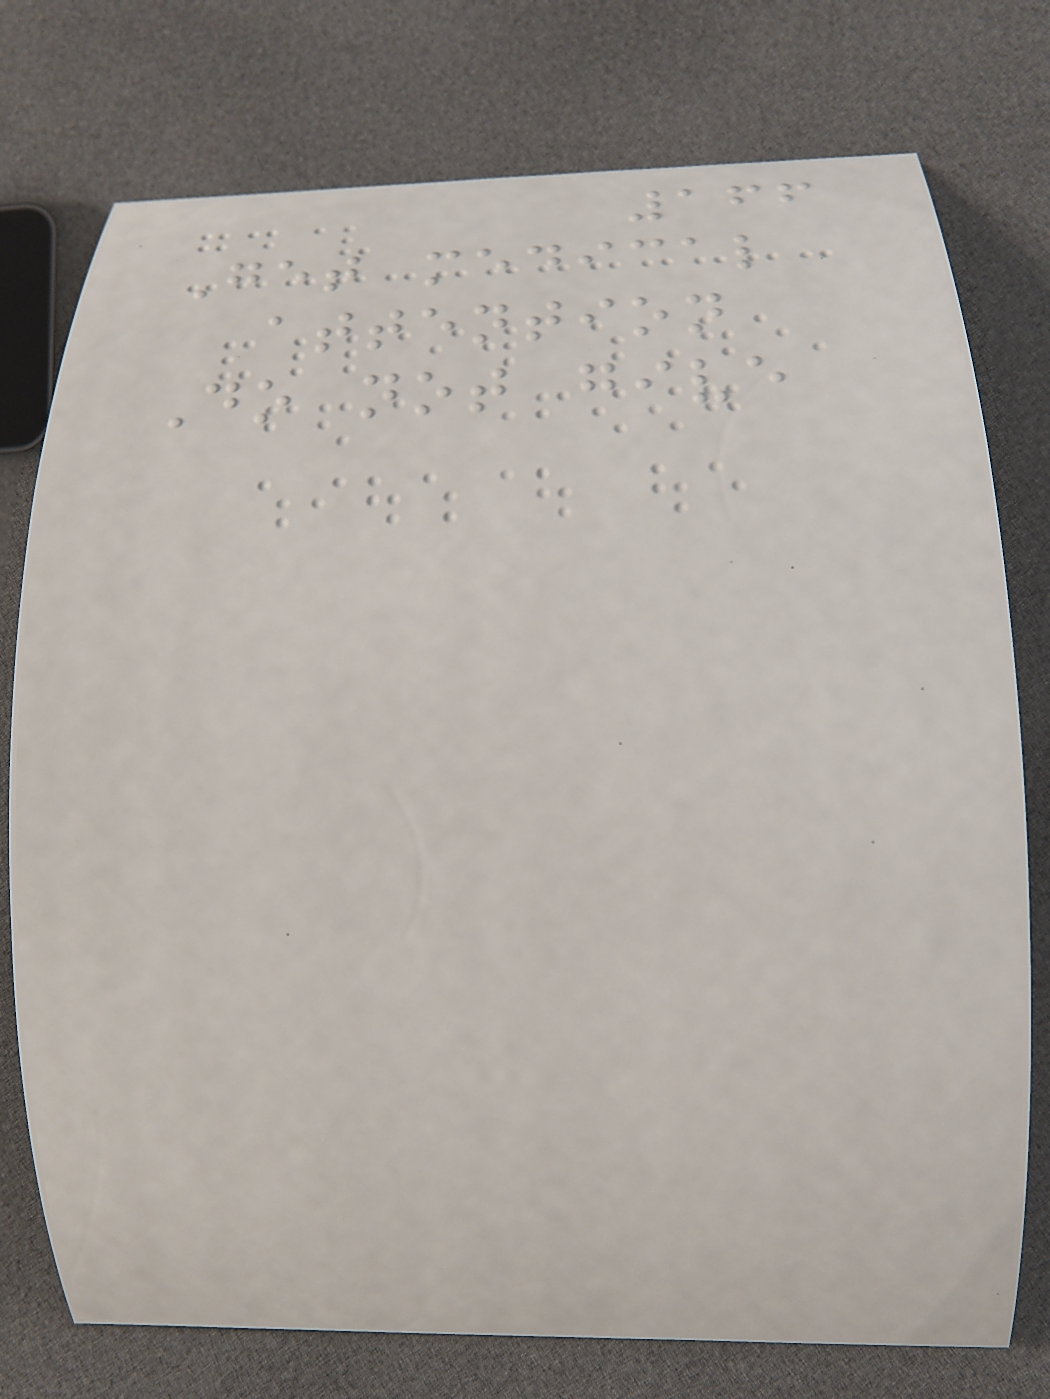166
Get medical
attention
Do not give
